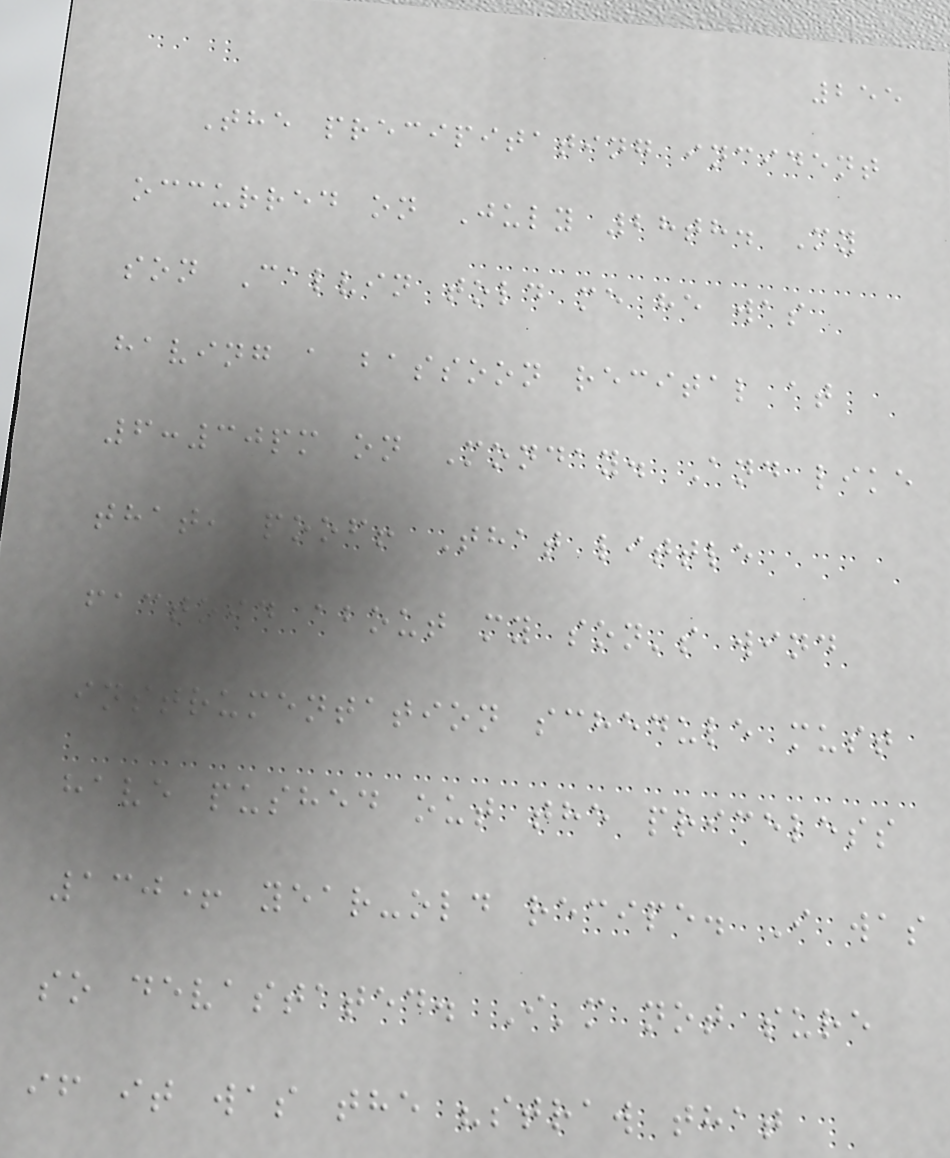255
The precipitating incident
occurred on July 28th. My
son Calvin told me he was
having a bassoon recital at
6:30pm on Monday. And like
that, poof! That little
factoid about my son's wind
instrumentation schedule must
have pushed out the priceless
130+ year-old recipe. I was
so devastated. I'm not sure
if it was the "straw that
